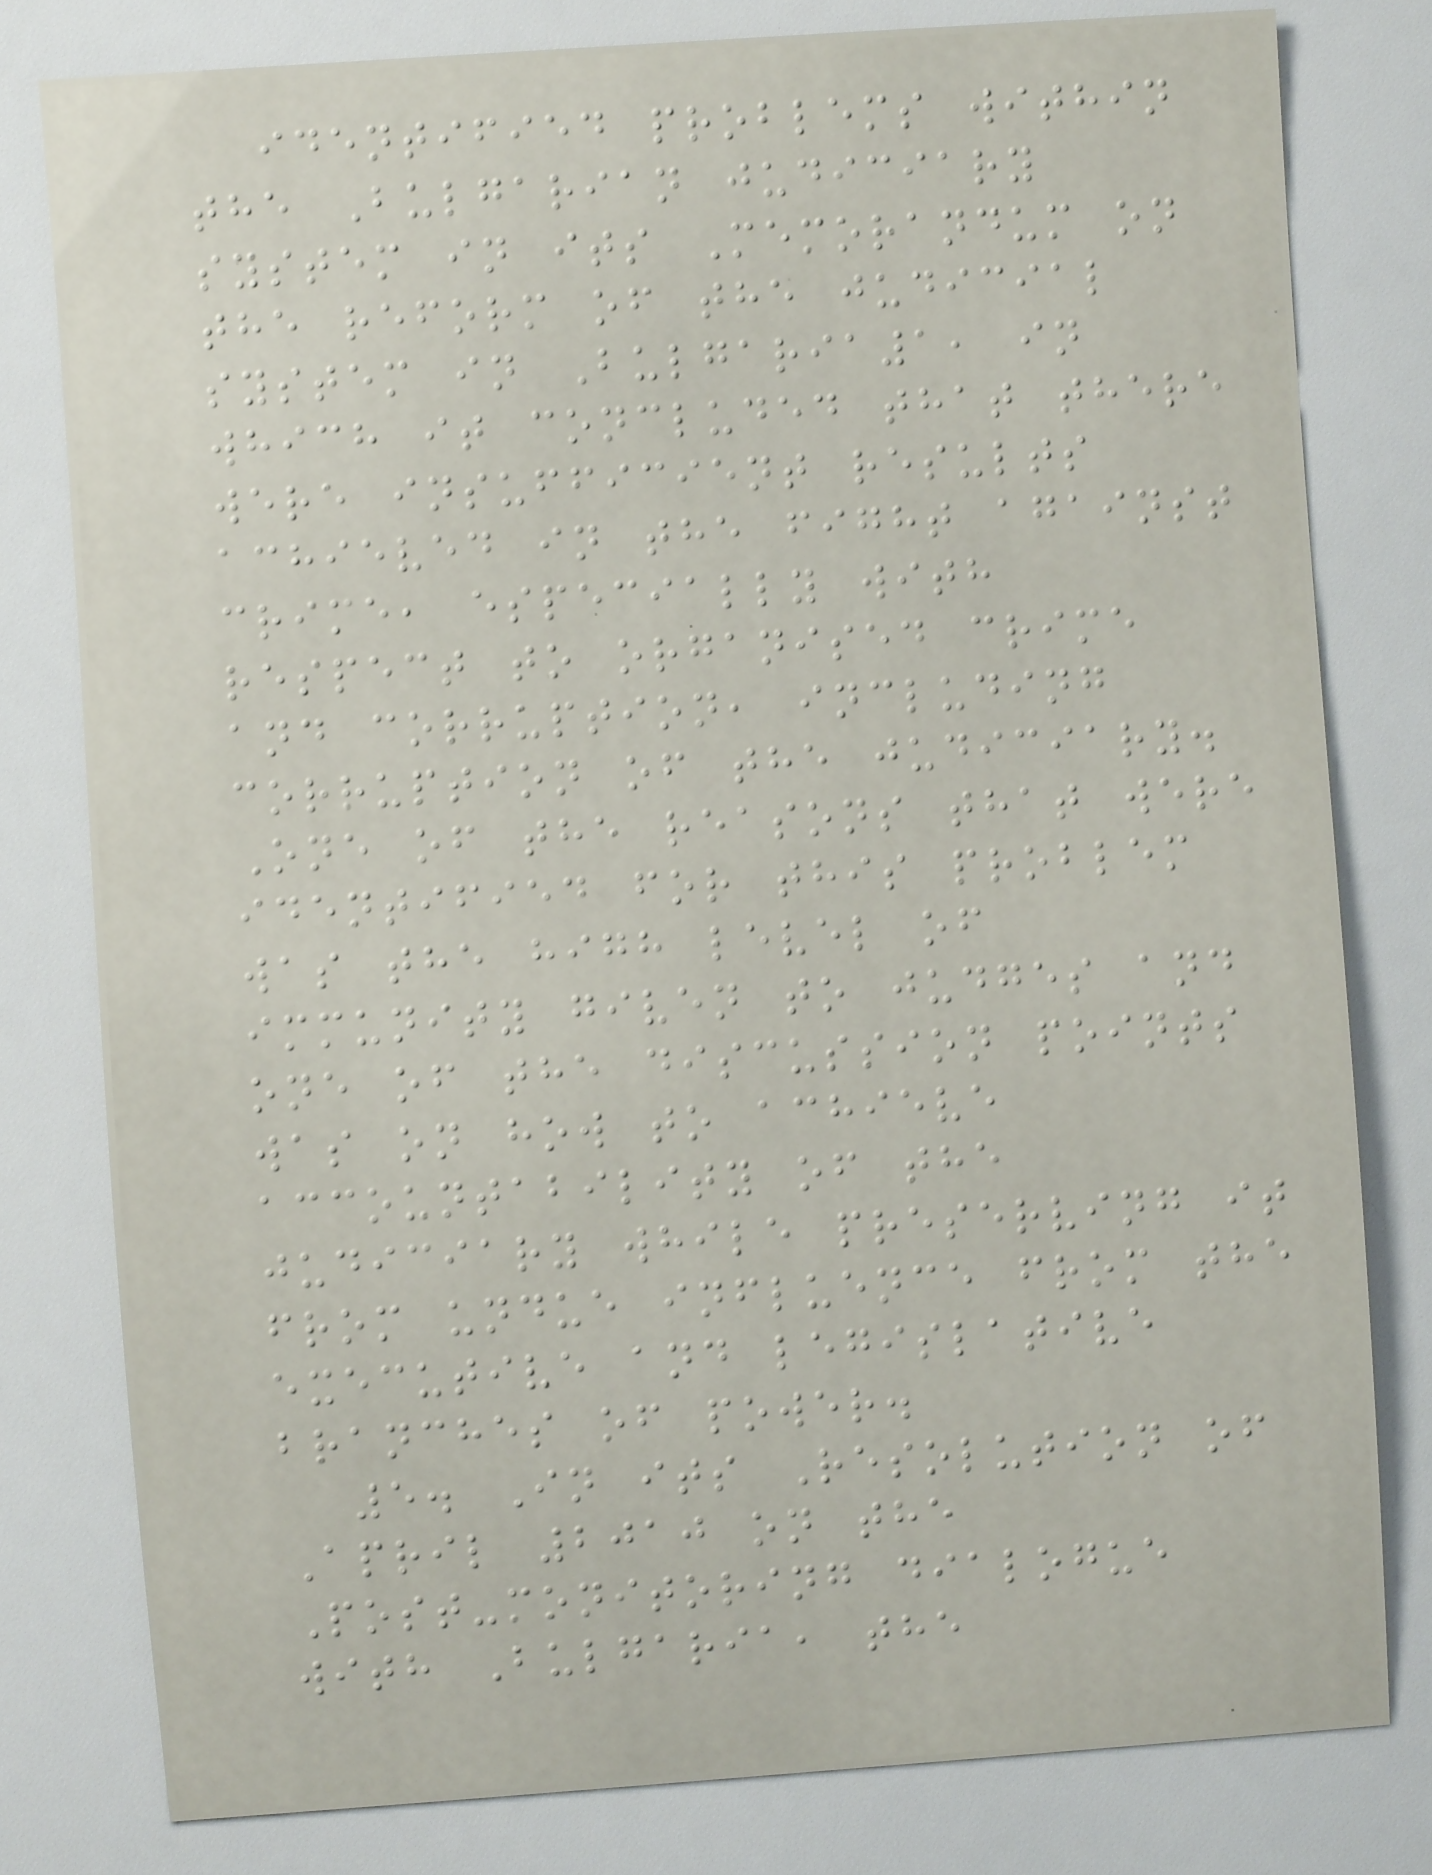identified problems within
the Bulgarian judiciary
system in its Memorandum on
the reform of the judicial
system in Bulgaria1, in
which it concluded that there
were insufficient results
achieved in the fight against
crime, especially with
respect to organised crime
and corruption, including
corruption of the judiciary.
One of the reasons that were
identified for this problem
was the high level of
immunity given to judges and
one of the discussion points
was on how to achieve
accountability of the
judiciary while preserving it
from undue influence from the
executive and legislative
branches of power.
5. In its Resolution of
April 2010 on the
Post-monitoring dialogue
with Bulgaria, the
